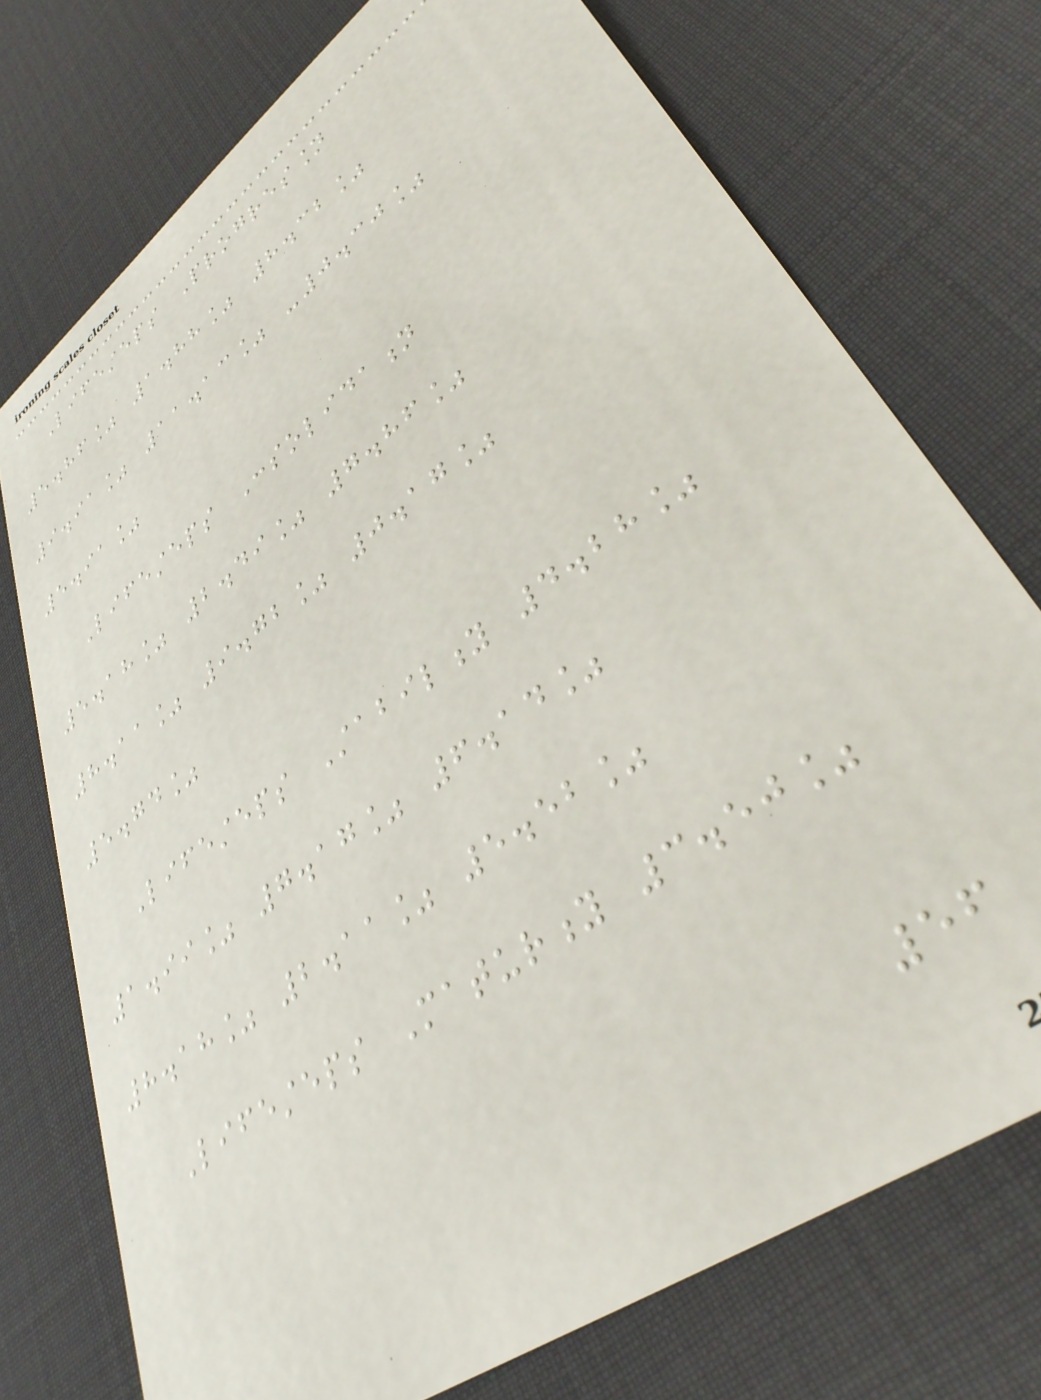Lifesteps Progression
5.86% 1.88% 8.32%
9.91% 11.13% -0.30%
5.91%
Lifesteps Consolidation
5.18% 2.49% 7.86%
8.11% 9.72% 0.17%
5.74%
Lifesteps Stability 4.28%
1.99% 7.17% 6.14%
8.18% 2.11% 5.52%
Lifesteps Maturity 3.50%
56
